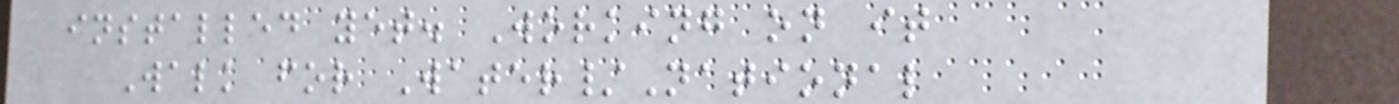installed yet. Working on it
Walk for Water/National
